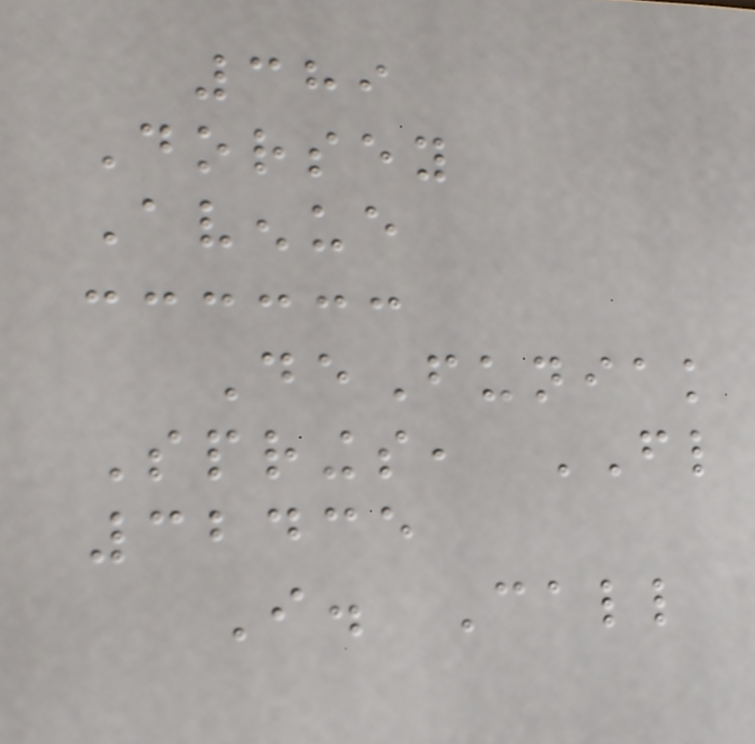389
Dorsey
Avenue
DeFuniak
Springs, FL
32435
I. Call
